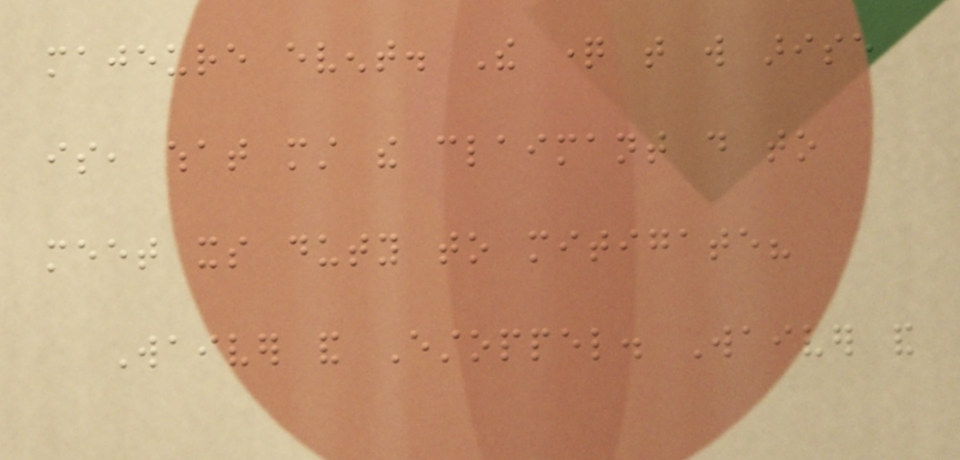majeure event. The question that will arise
is, what must the claimant do to
meet its duty to mitigate?
Waiver and Estoppel. Waiver and
